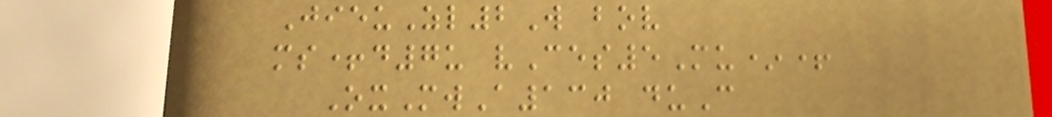JieuZl2W bov
ms+d7u vCes5Mu*+
OxMwA130 duC
